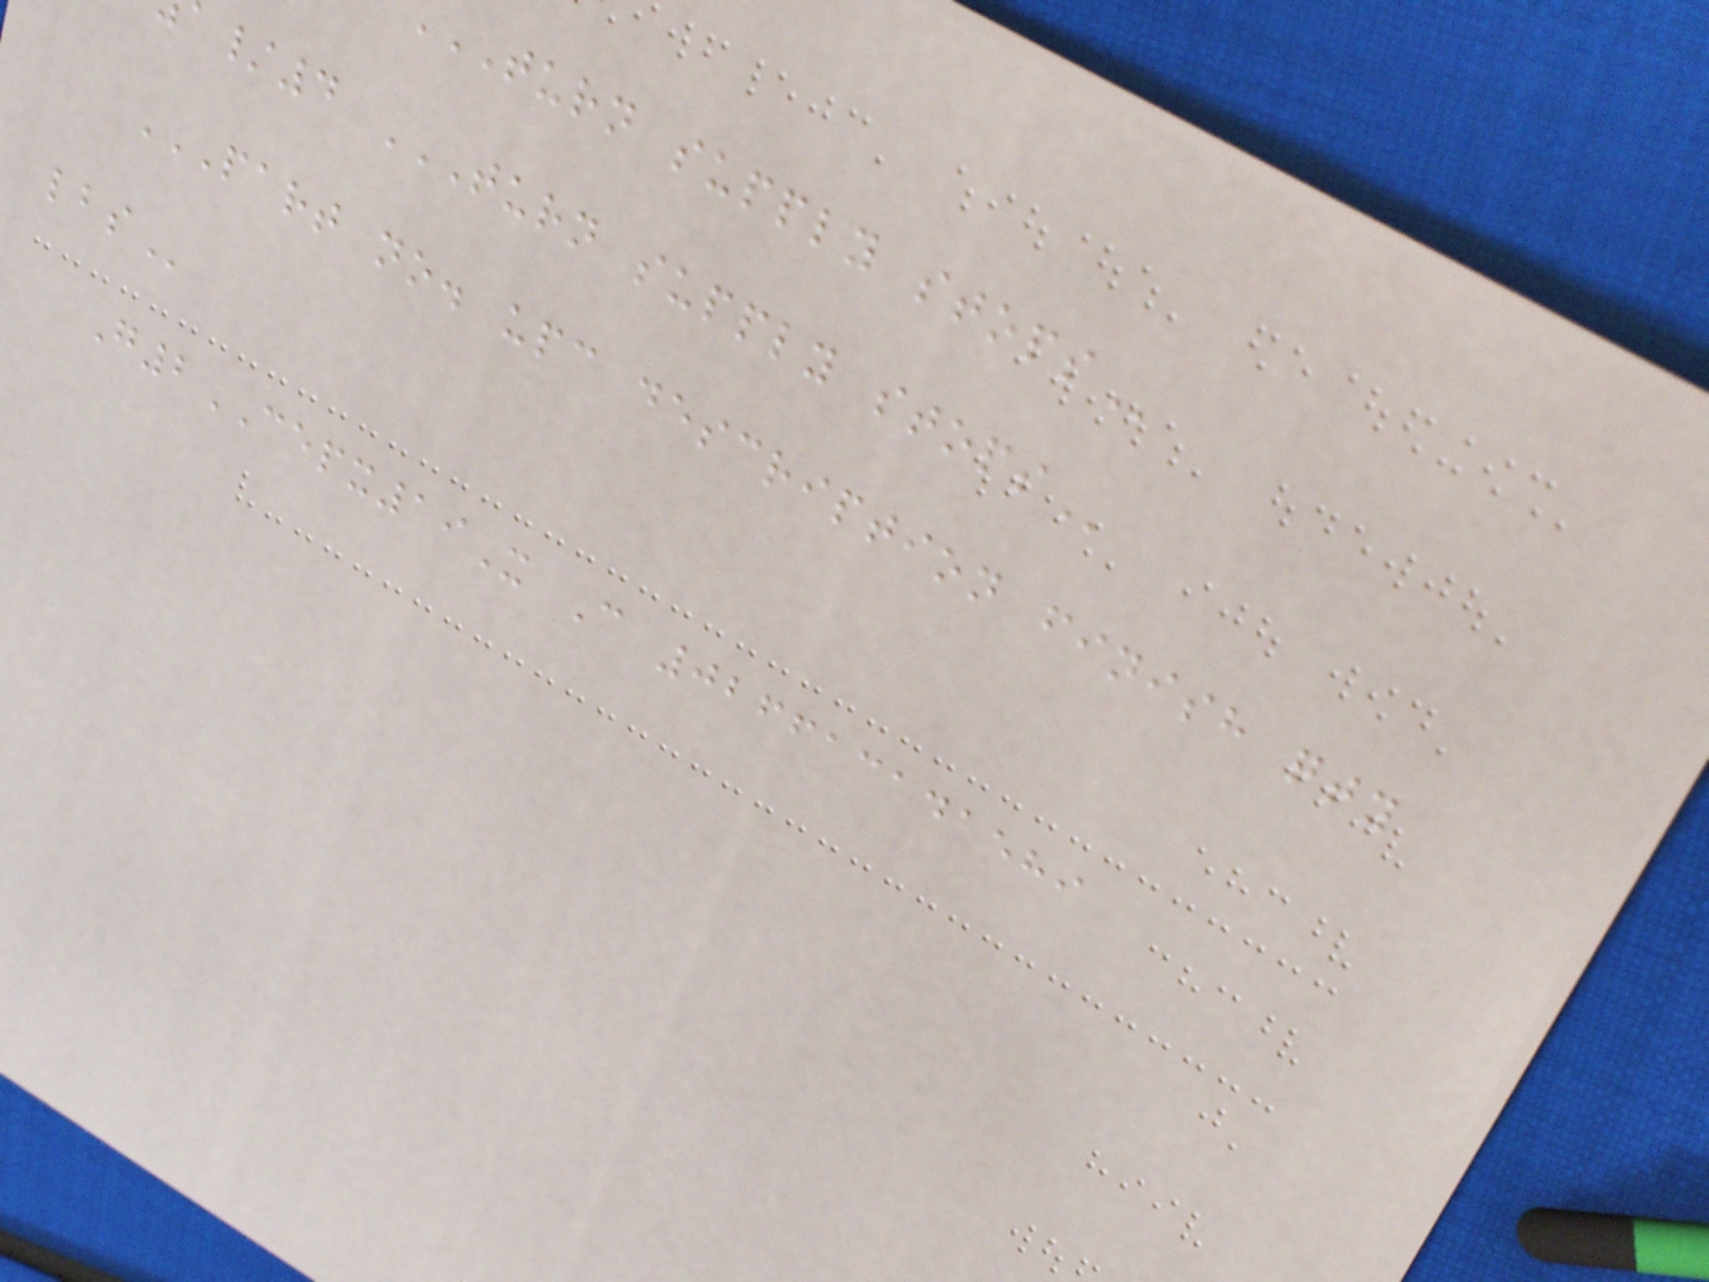TURN supply
/4 TURN SUPPLY STOPS
PART NO. UPC DESCRIPTION FINISH QTY
G2CEPX19X C 026613141589
